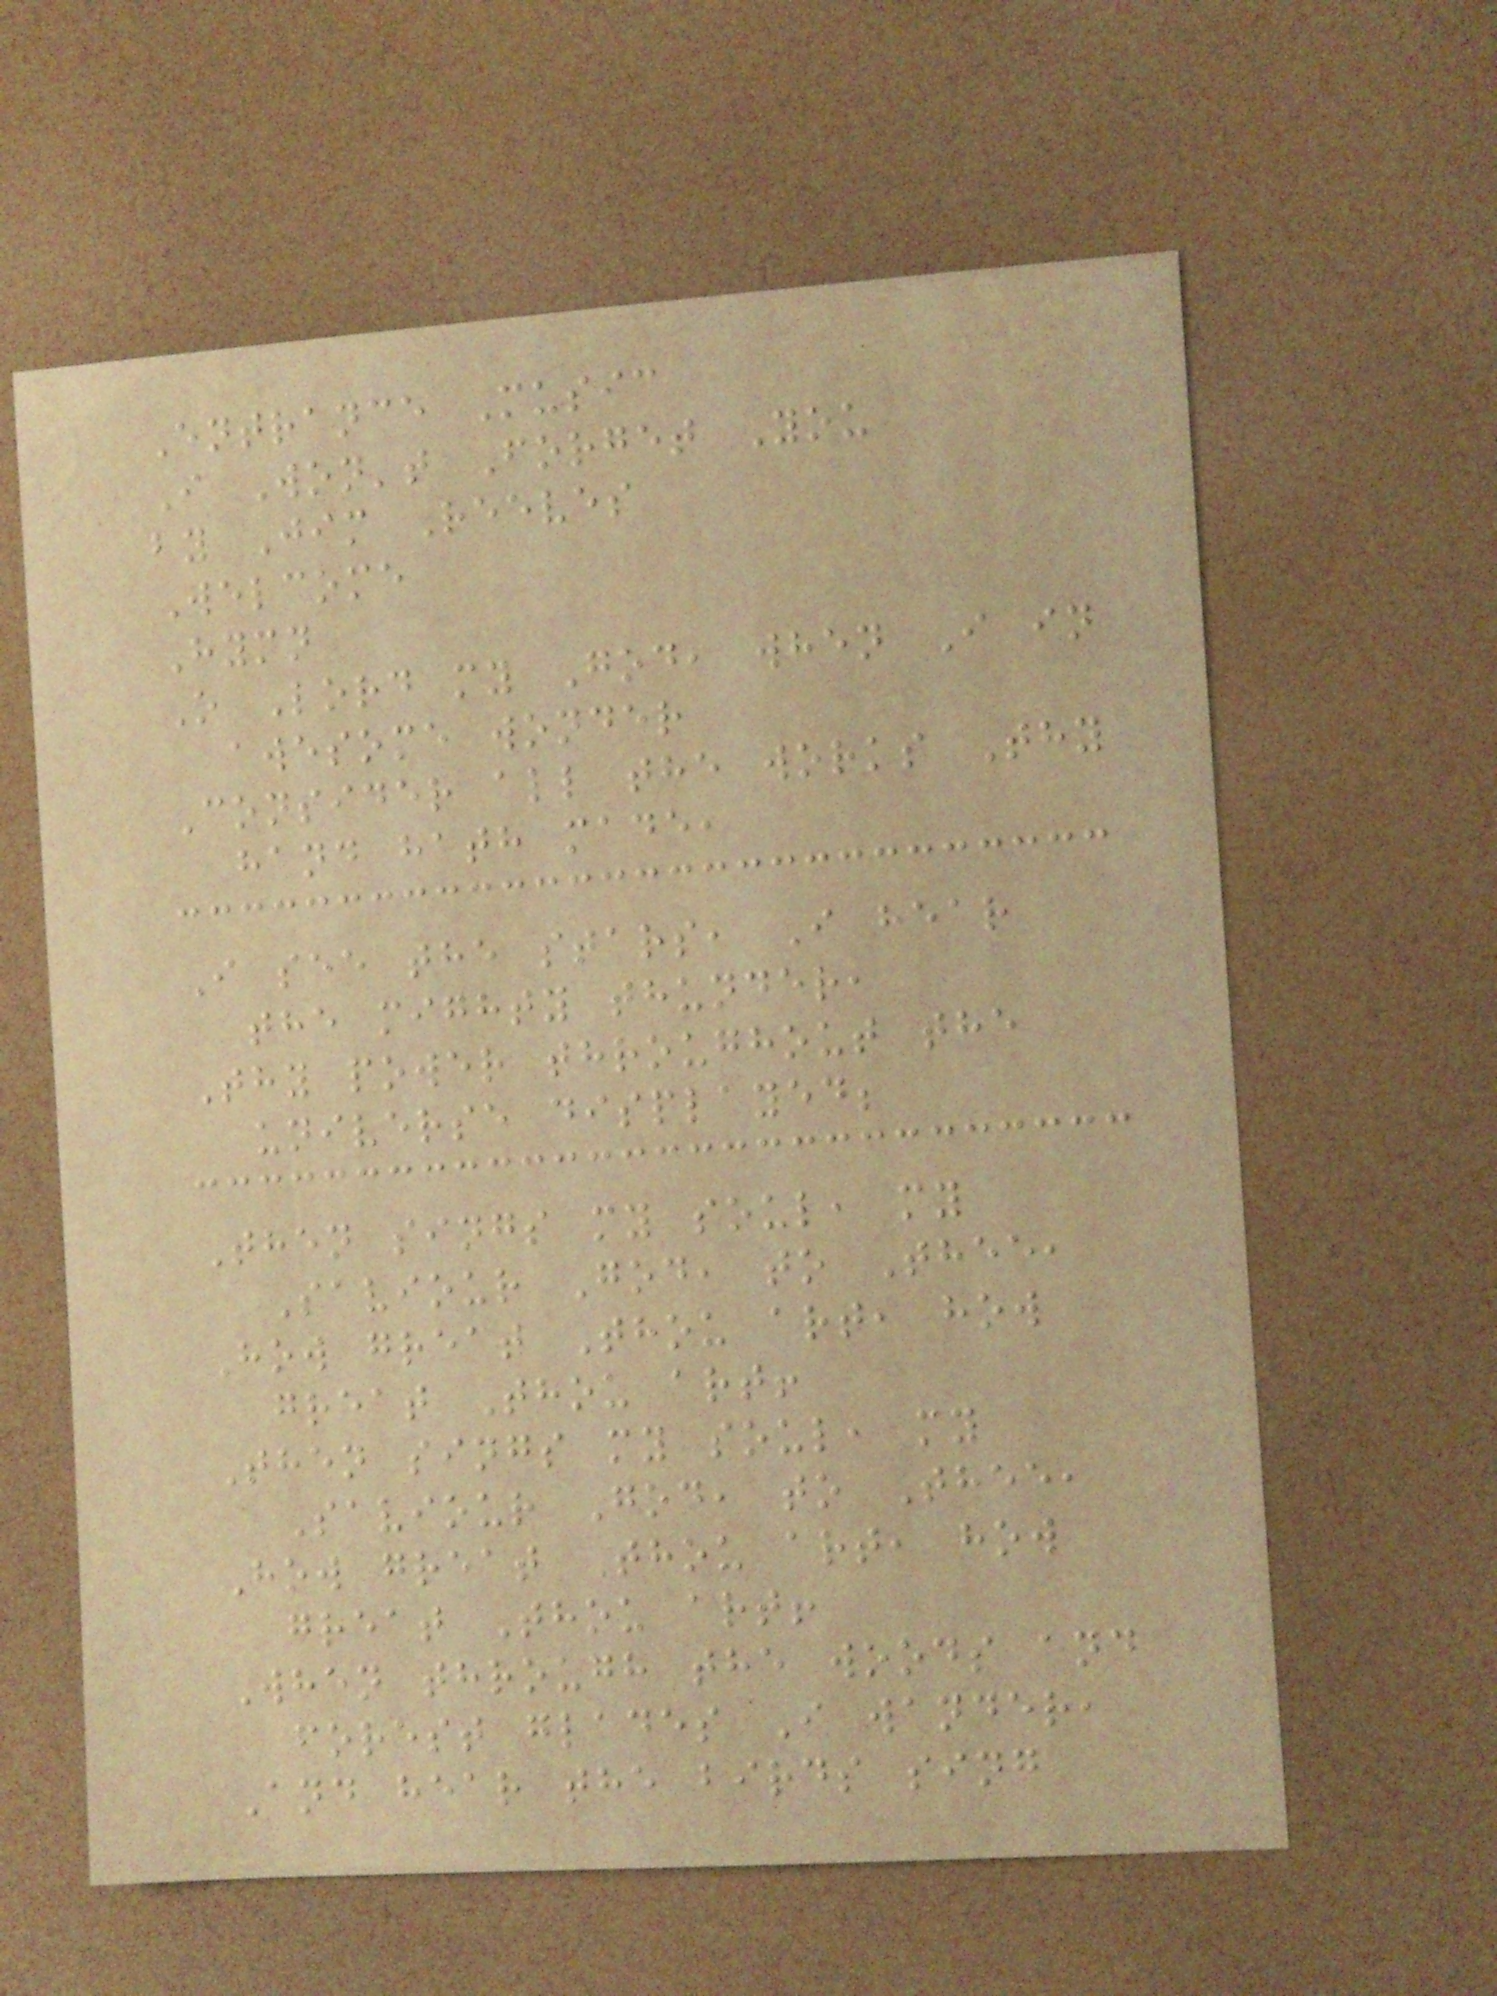Entrance Music
I Won't Forget You
by Jim Reeves
Welcome
Hymn
O Lord my God, when I in
awesome wonder
Consider all the works Thy
hand hath made,
I see the stars, I hear
the mighty thunder,
Thy power throughout the
universe displayed;
Then sings my soul, my
Saviour God, to Thee,
How great Thou art, how
great Thou art!
Then sings my soul, my
Saviour God, to Thee,
How great Thou art, how
great Thou art!
When through the woods and
forest glades I wander,
And hear the birds sing
